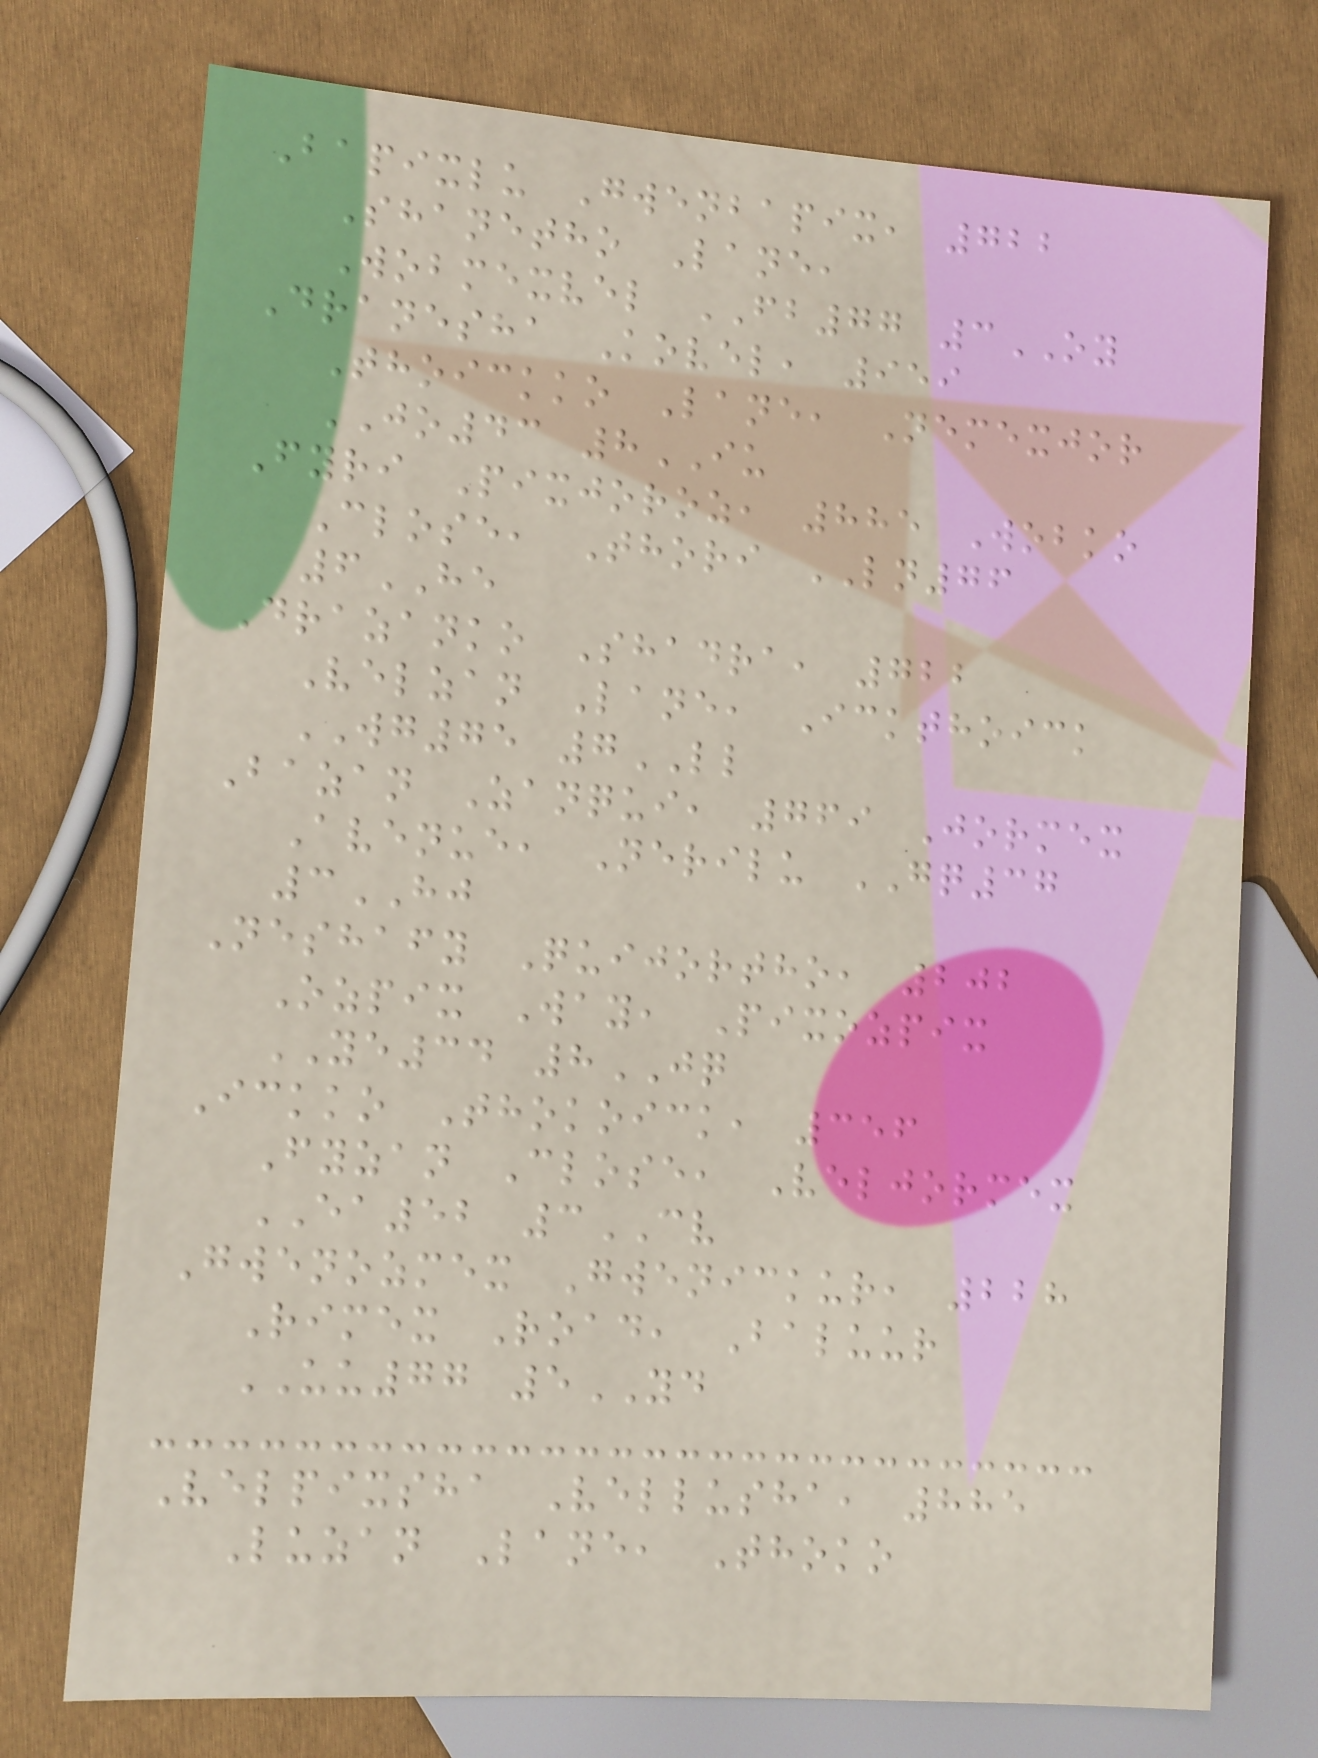Bapixlu Gwenbapix, 722
Shanetho Lane,
Wobmexvel FB77 3OY
Dranesha Kovel, 959
Thoickko Lane, Nemexjor
JO43 8IU
Fyri Pixjoroz, 885 Wobko
Close, Thori LN76
6HE
Drazanko Shadra, 722
Velzan Lane, Ickthoick
WG75 7LL
Bazan Zanqui, 769 Jormex
Avenue, Nerilu GQ37
3HJ
Neshafy Quijortho, 202
Ozpix Way, Pixozpix
YE34 8JQ
Ickko Thokoick, 356
Fyzan Close, Veljormex
EA52 3CV
Gwenozmex Gwenickur, 228
Rimex Road, Baluur
UU77 5YD
Velpixsha Vellusha, 885
Luzan Lane, Thoko
